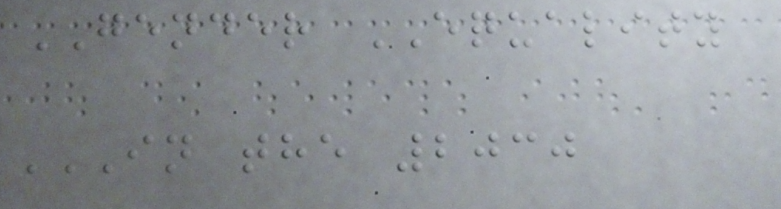GENDER EQUALITY
IN THE 2030
